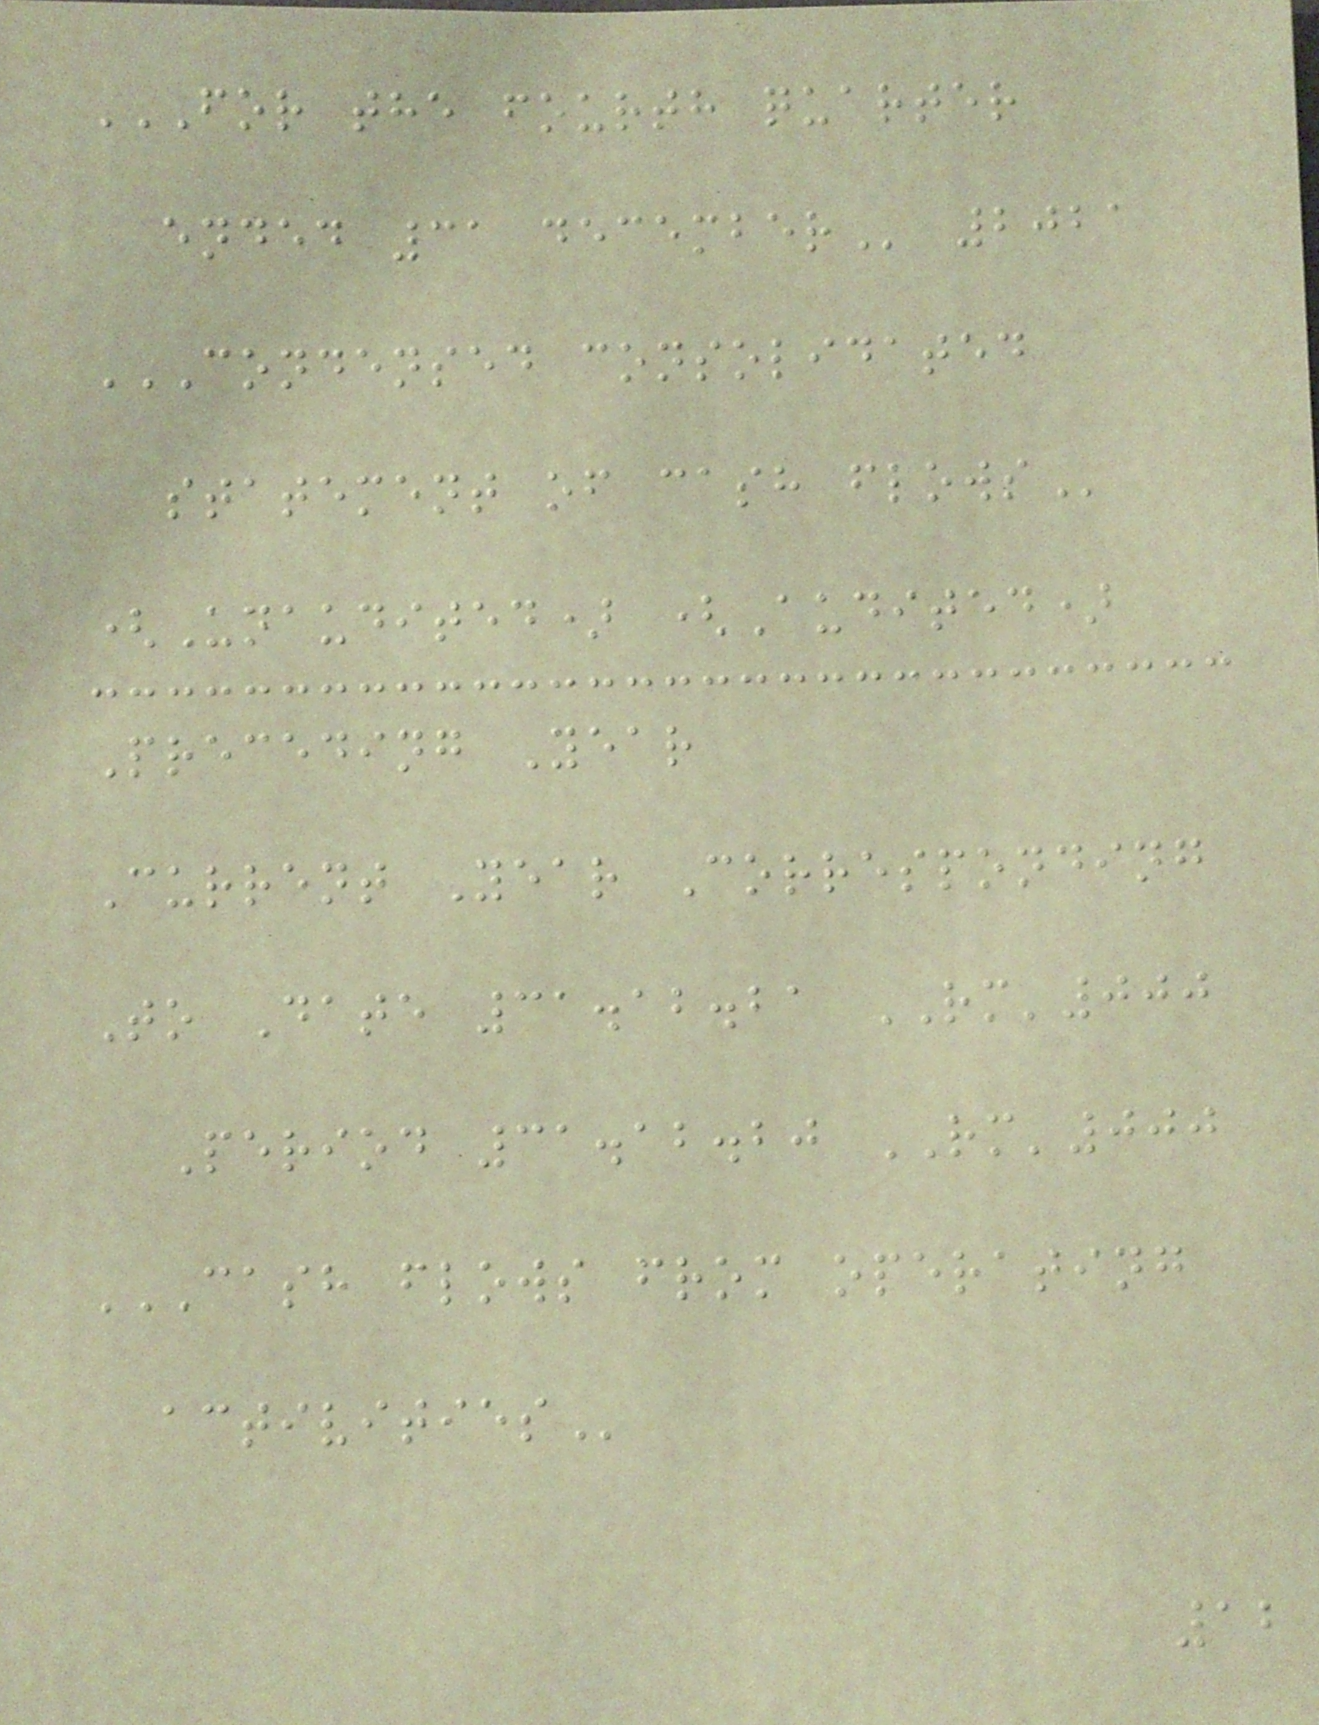FOR THE FOURTH QUARTER
ENDED 31 DECEMBER 2021
CONDENSED CONSOLIDATED
STATEMENT OF CASH FLOWS
(Unaudited) (Audited)
Preceding Year
Current Year Corresponding
To Date 31.12.21 RM'000
Period 31.12.20 RM'000
CASH FLOWS FROM OPERATING
ACTIVITIES
12
